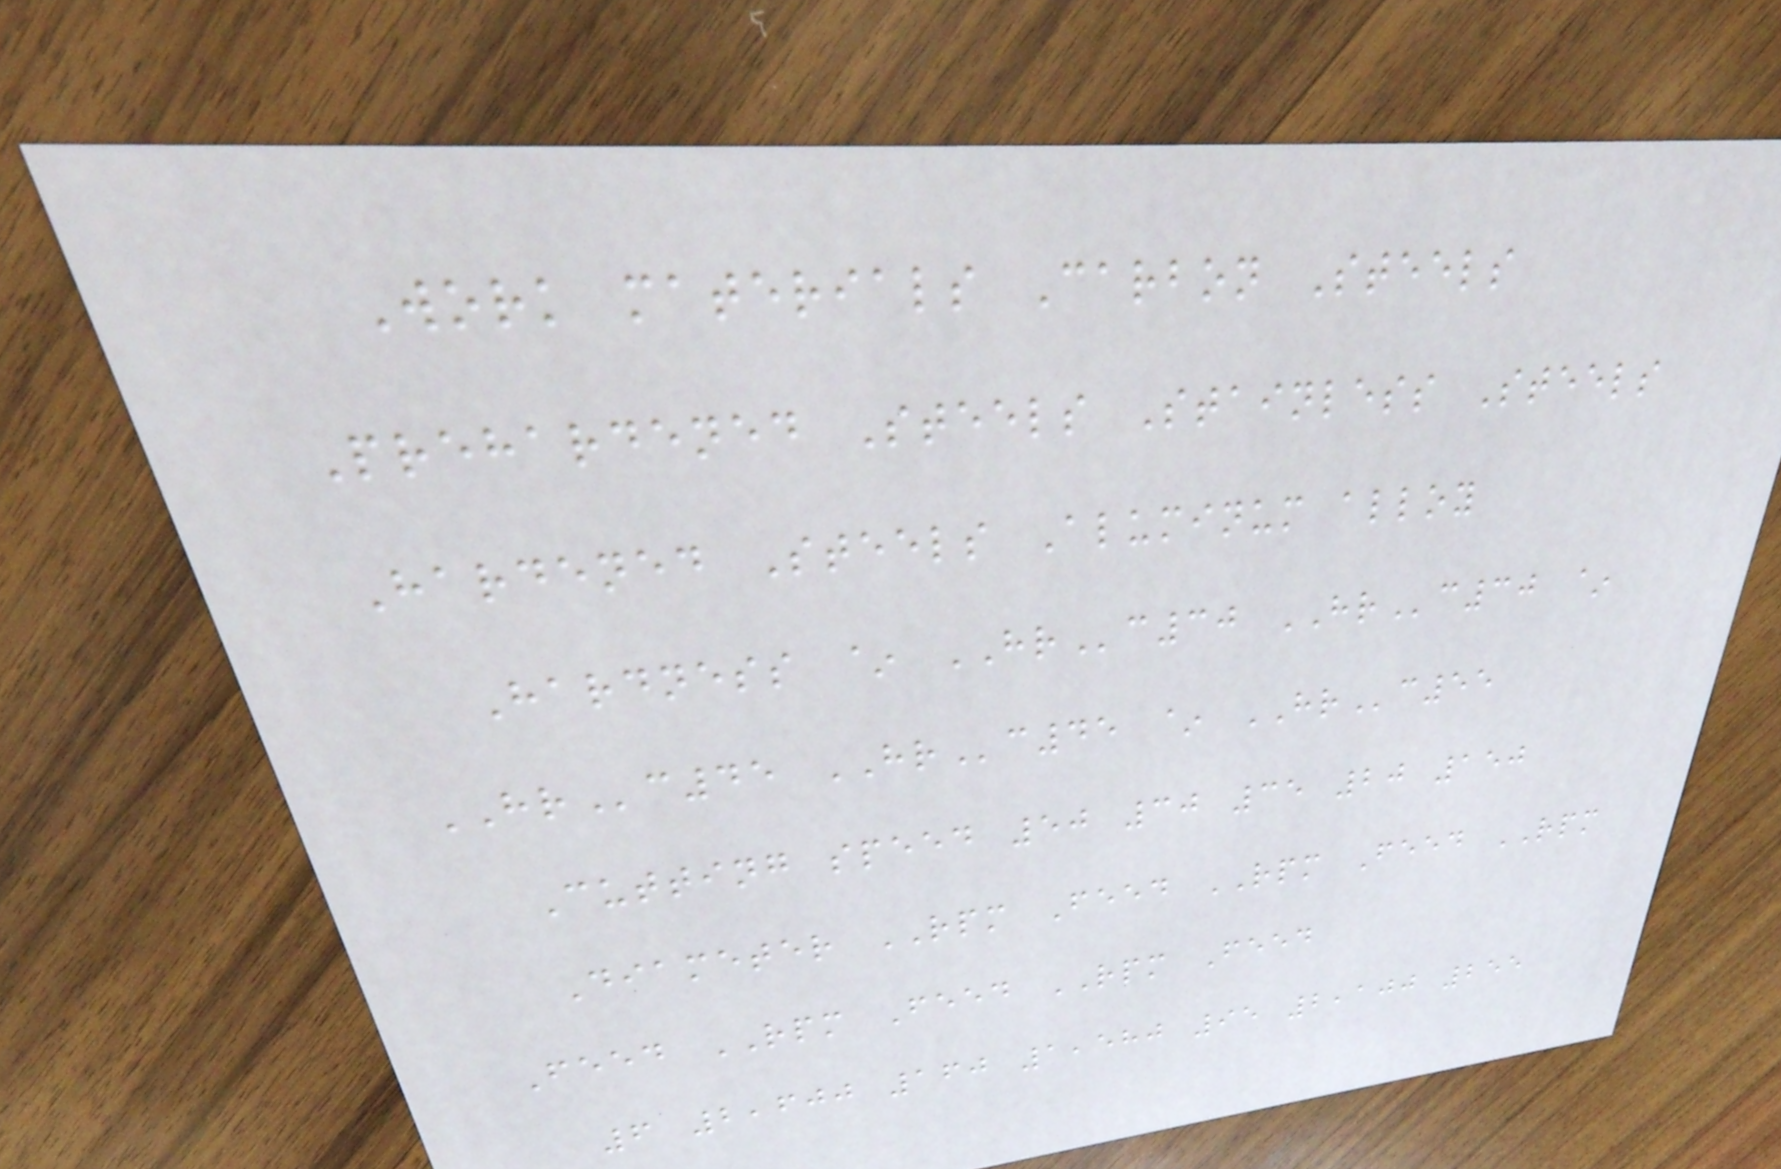Work materials Carbon Steels
Prehardened Steels Stainless Steels
Hardened Steels Aluminum alloy
Hardness ~ HRc30 HRc30 ~
HRc45 HRc45 ~ HRc55
Cutting speed 50 30 35 20 150
Diameter RPM Feed RPM Feed RPM
Feed RPM Feed RPM Feed
6 2,600 160 1,580 95 2,100 255
